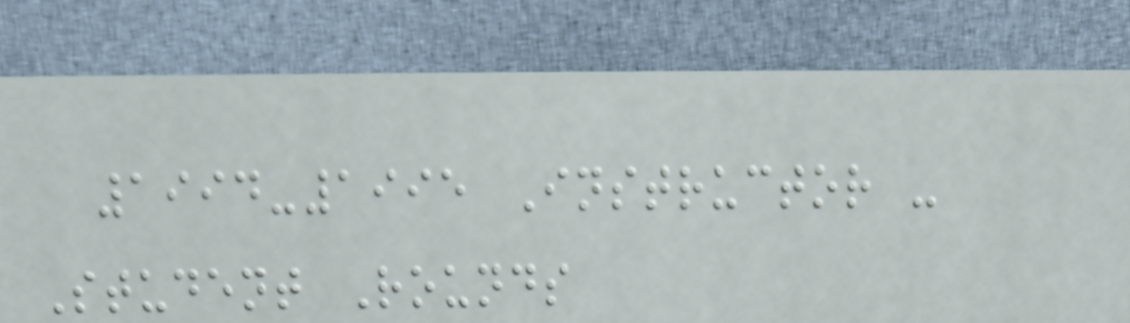1994-1995 Instructor -
Student Rounds
